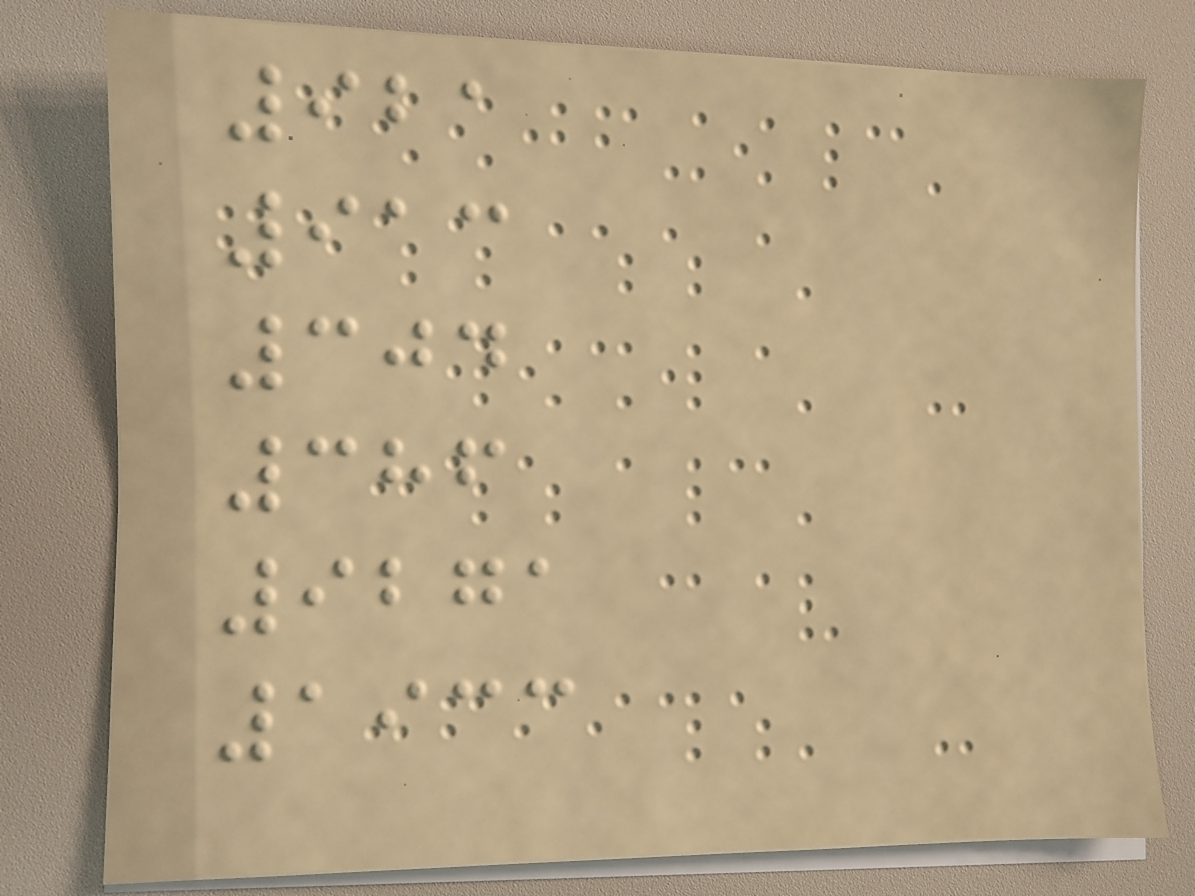921
913
304
386
9271
1933
